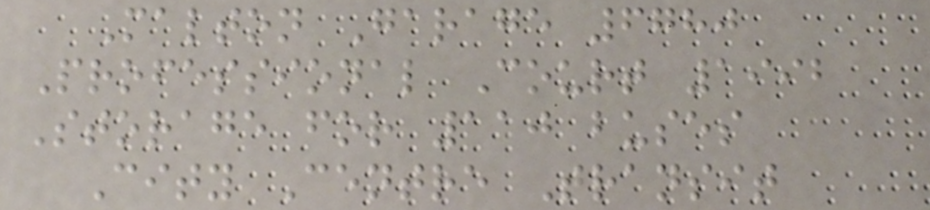Malton Garage 6780
Professional Court 1992
Storage for 110 buses
City Centre Transit
